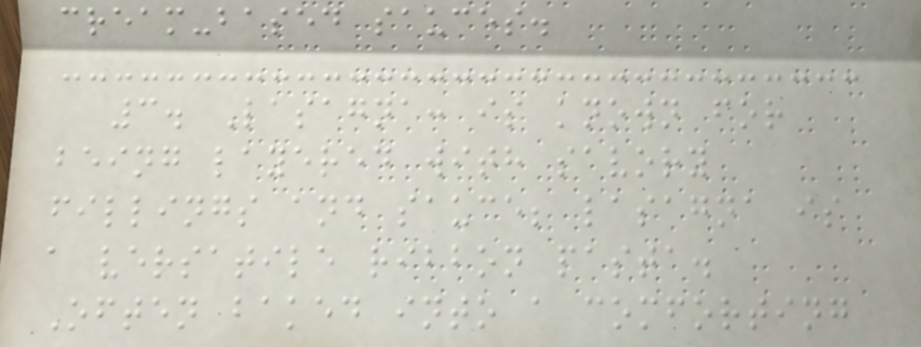cream-based sauces.
3. Lasagna: is known for
being layered with savory
fillings and sauce; lasagna is
a versatile ribbon pasta.
Often baked into a comforting
